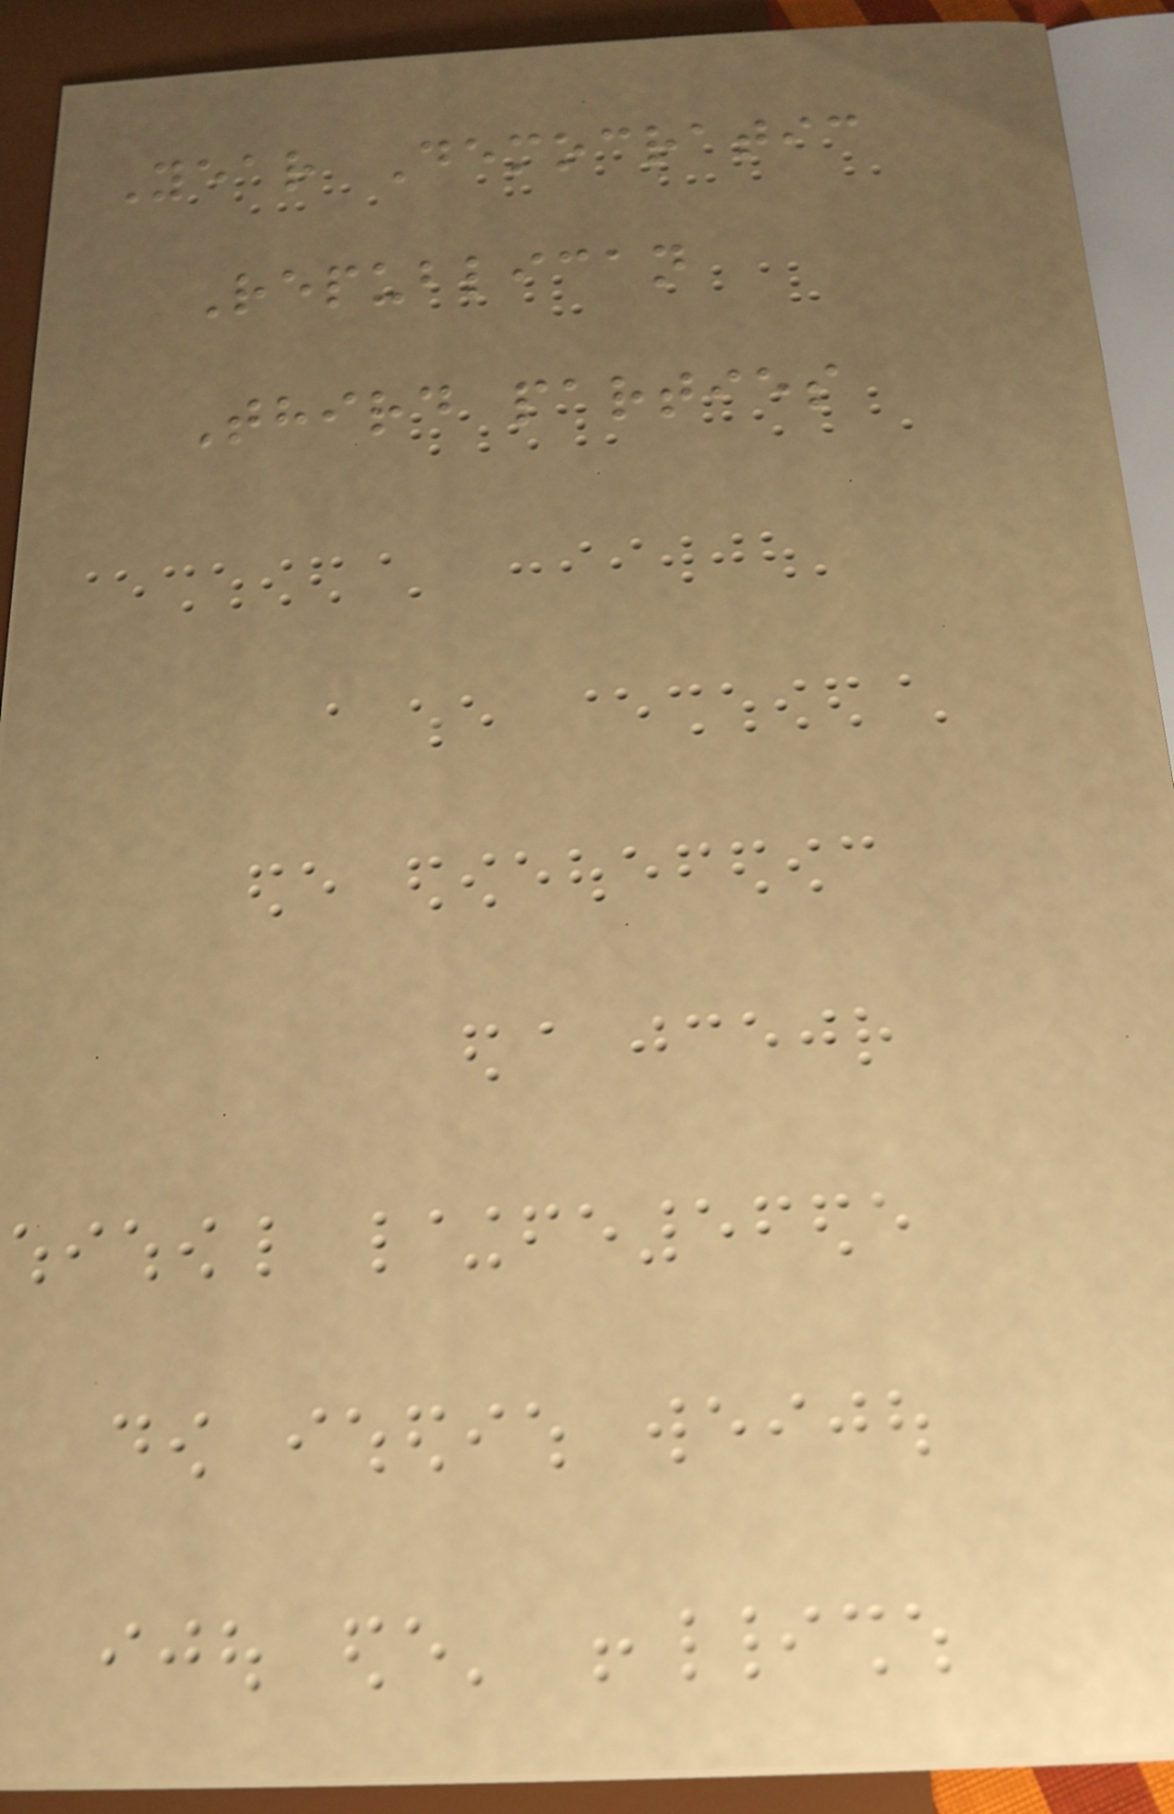Year Democratic
Republican
Third parties
